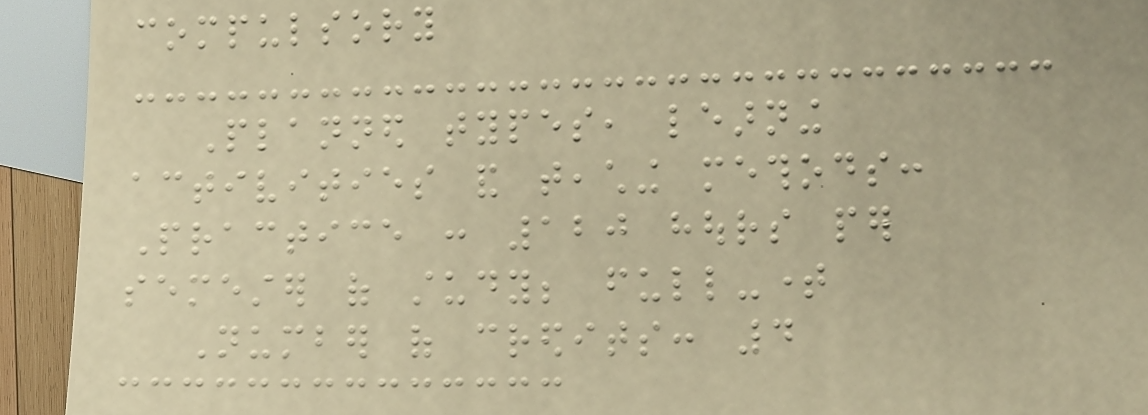compulsory
Planned types, learning
activities and teaching methods:
Practice : 120 hours per
semester of study; full-time
Number of credits: 4
